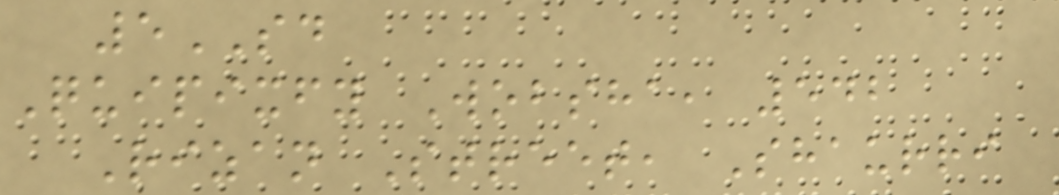5SD
Quipixfy Wobsha, 542
Rizan Street, Shaurri
